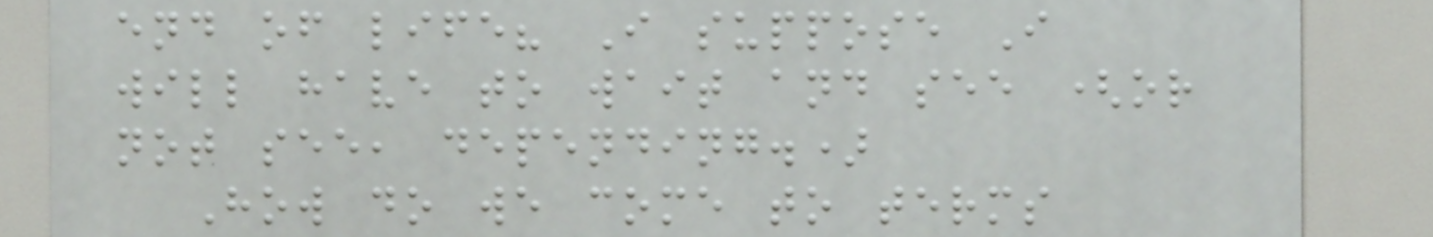end of life? I suppose I
will have to wait and see (or
not see, depending.)
How do we come to terms
